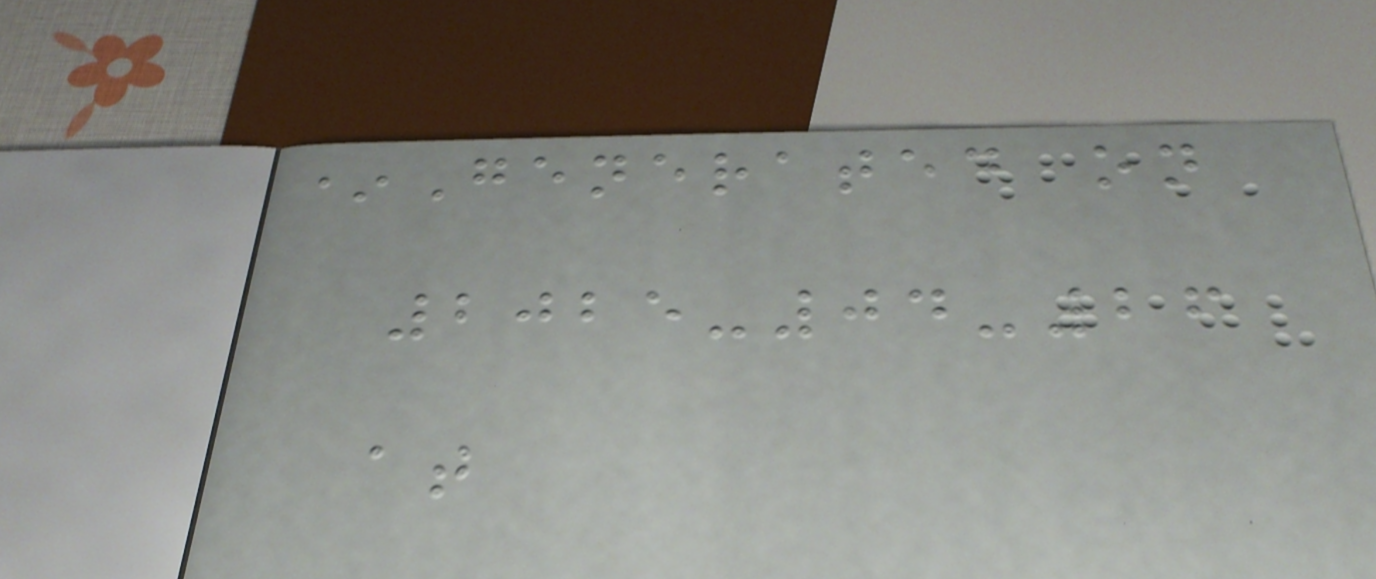*Generated on
2025-04-26
at
